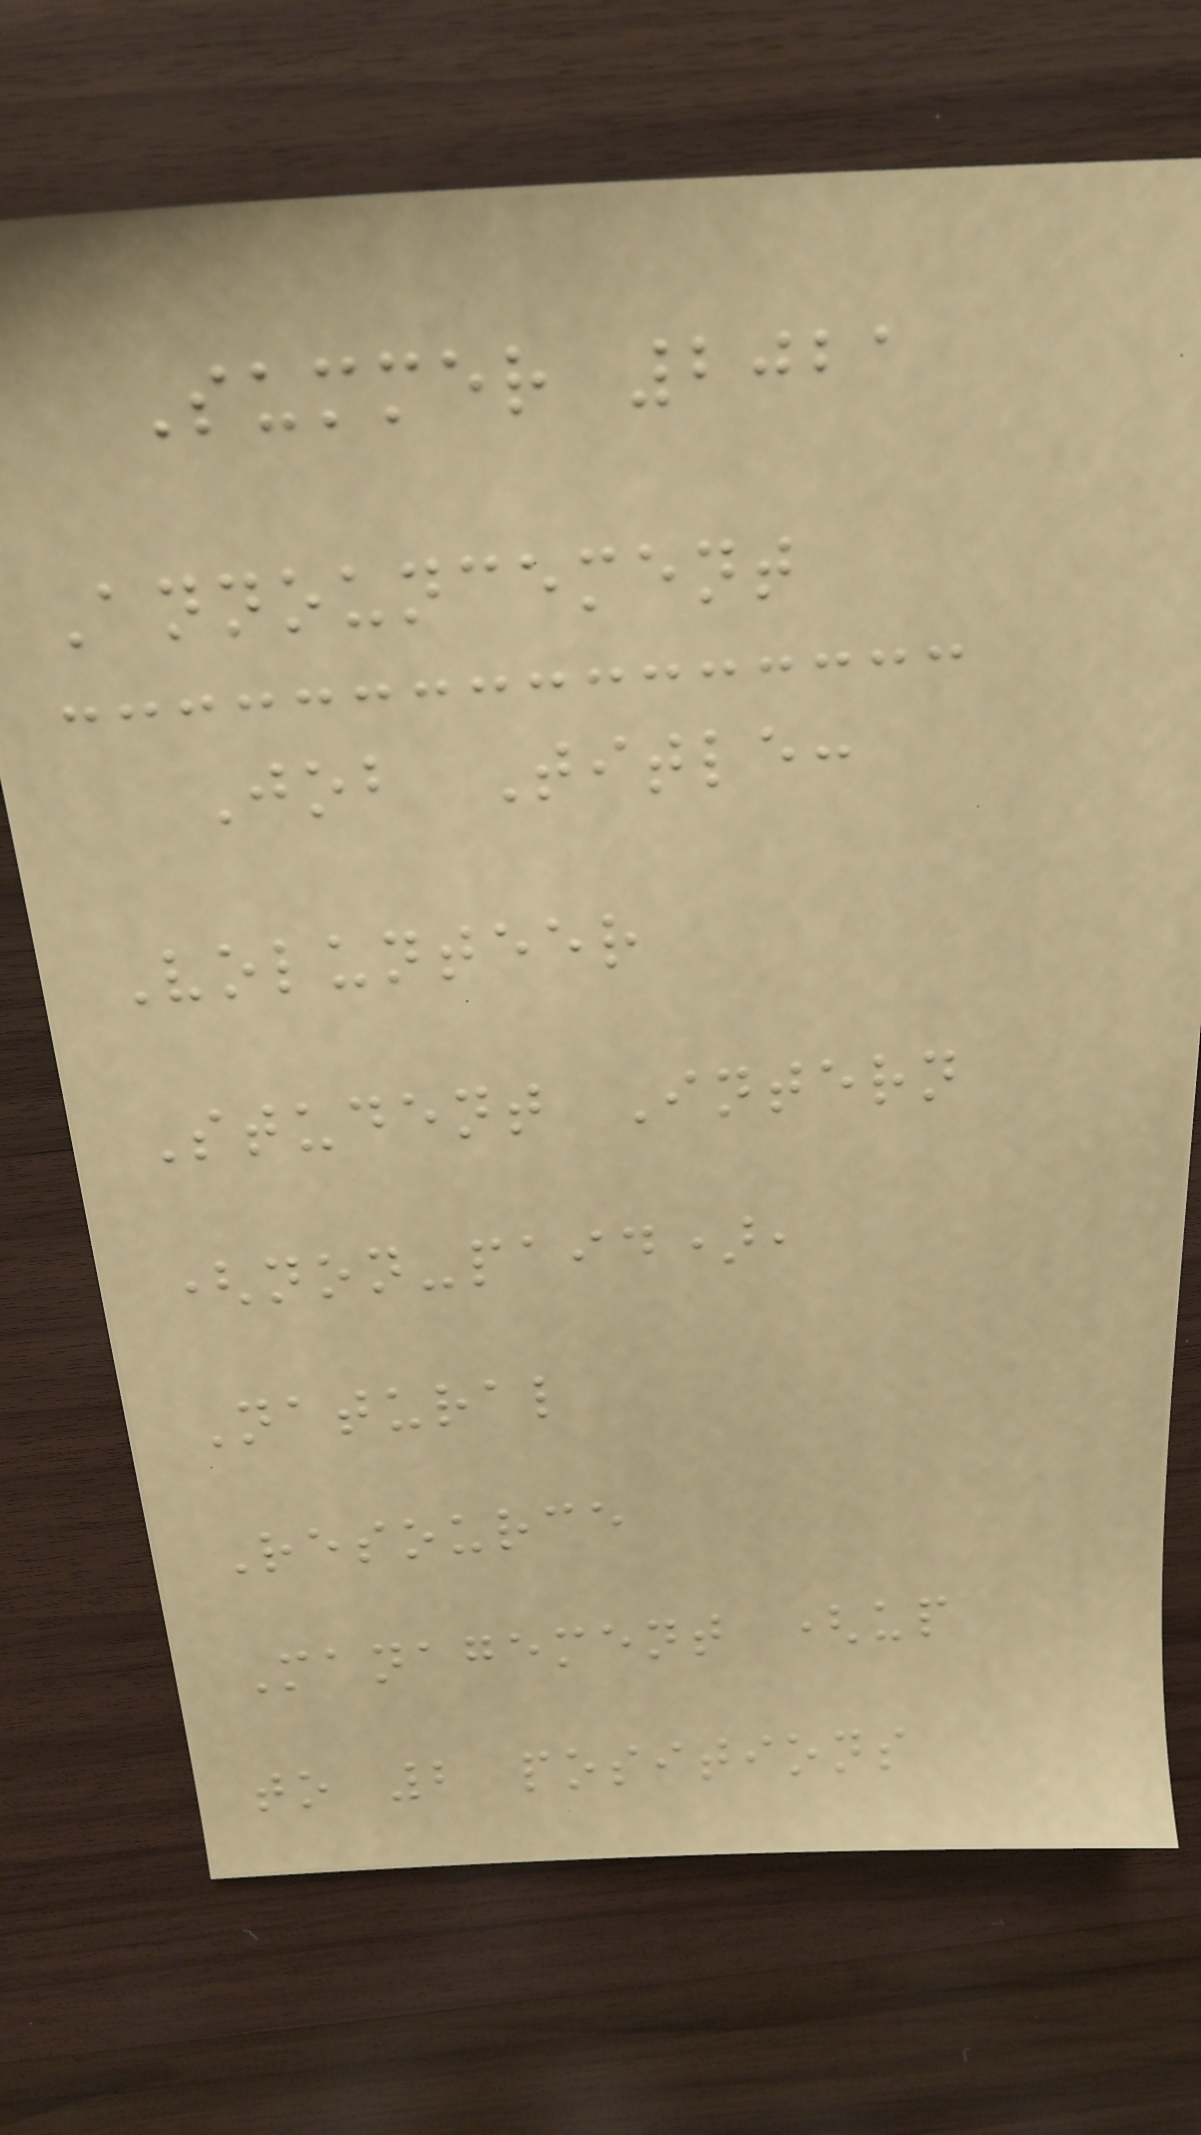Summer 2021
Announcement
Job Title:
Volunteer
Student Intern
(non-paid),
Natural
Resource
Management (up
to 2 positions
